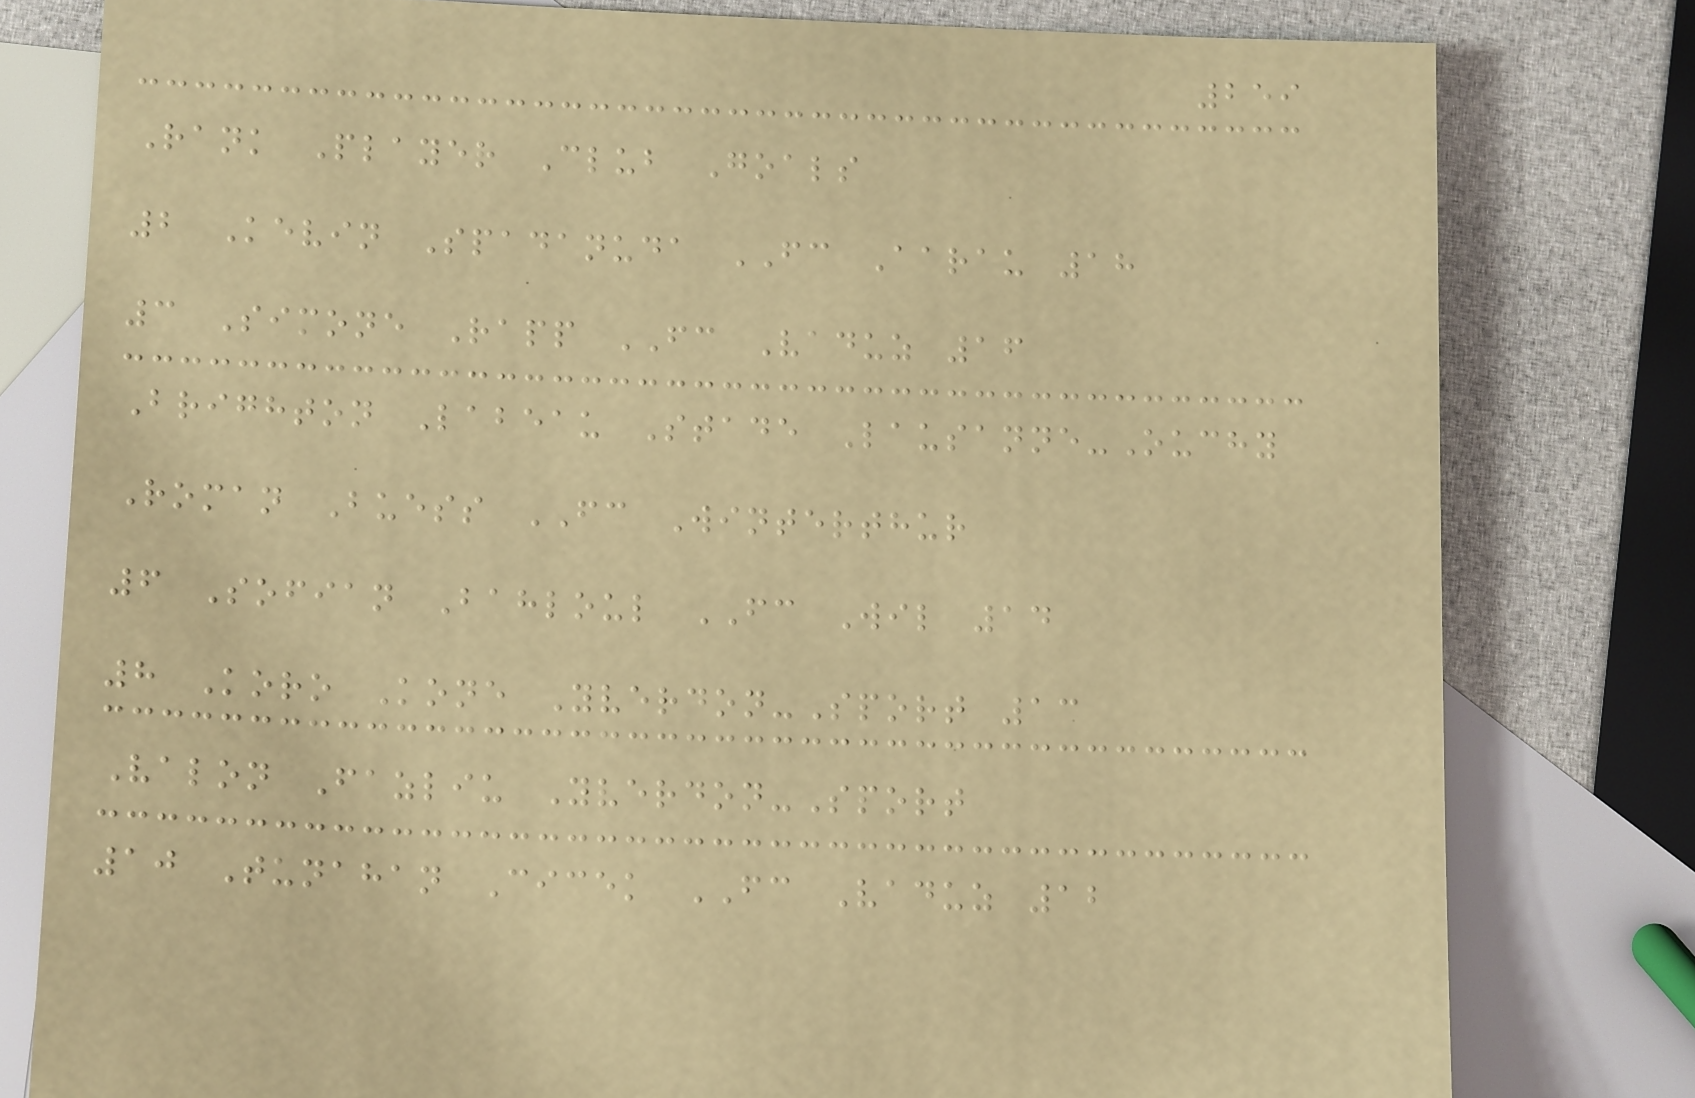259
Rank Player Club Goals
2 Kevin Spadanuda FC Aarau 18
3 Simone Rapp FC Vaduz 16
Brighton Labeau Stade Lausanne-Ouchy
Roman Buess FC Winterthur
6 Sofian Bahloul FC Wil 14
8 Koro Kone Yverdon-Sport 13
Valon Fazliu Yverdon-Sport
10 Tunahan Cicek FC Vaduz 12
